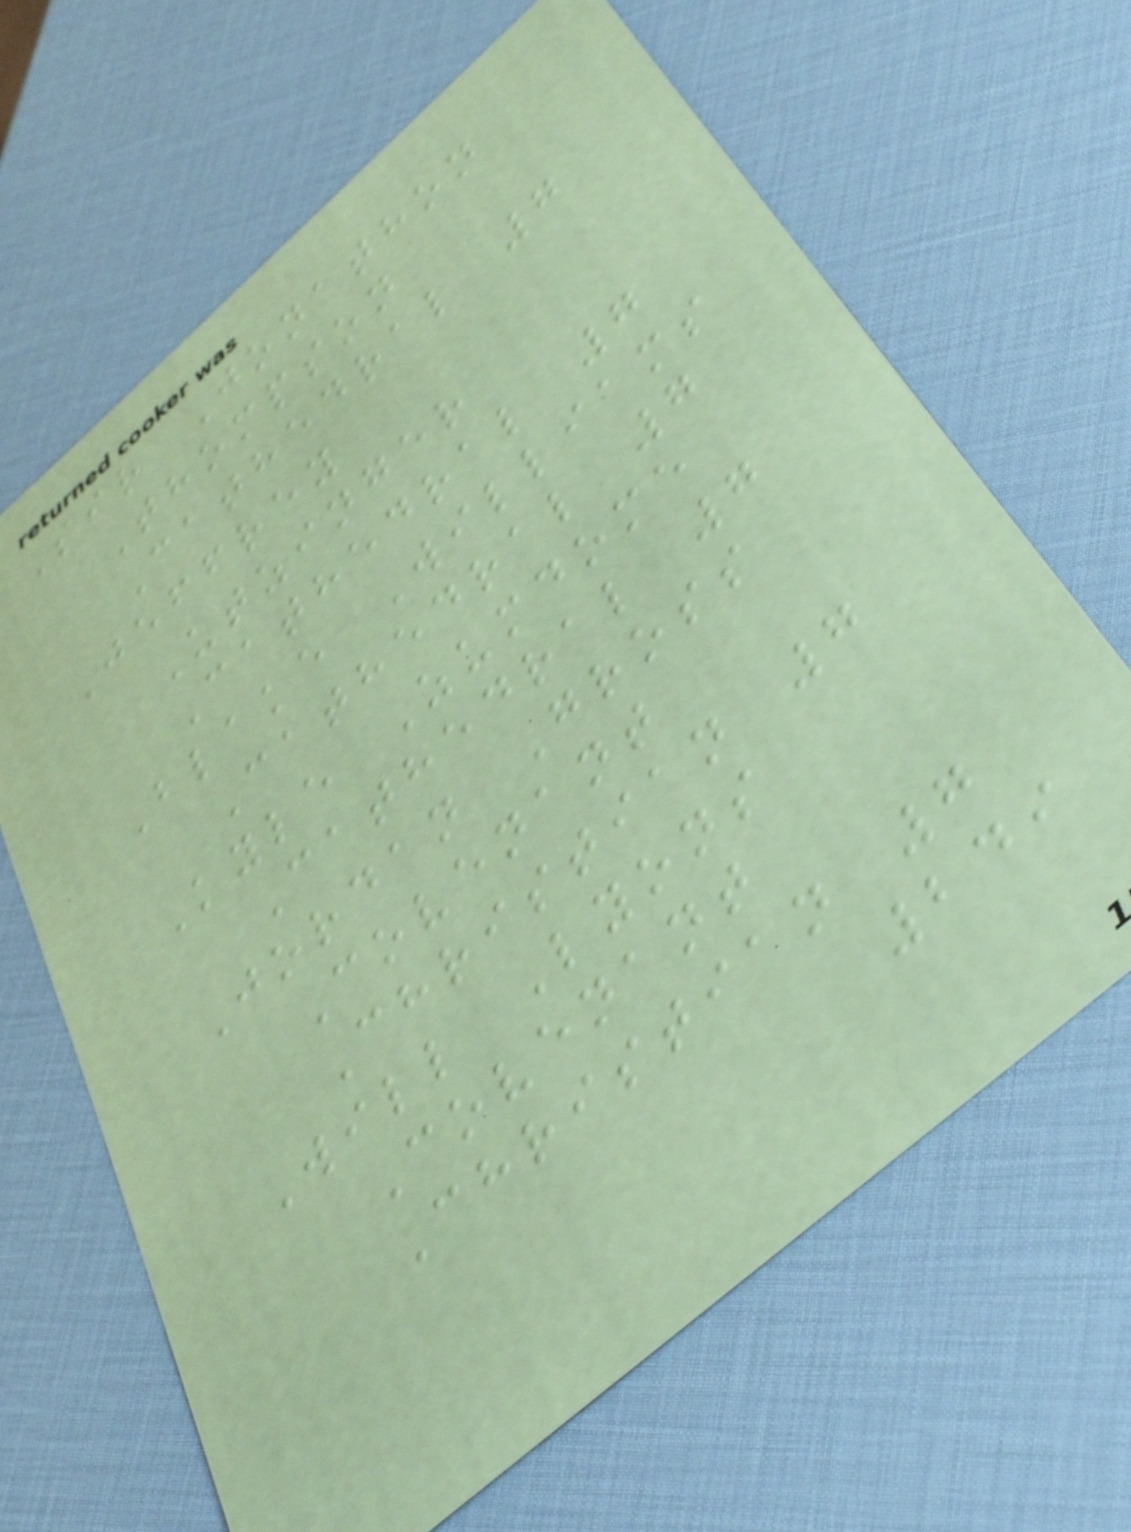Sir Jonathon
Thompson
Cathedral 7
Jeffrey
Utzinger
Cathedral 7
Blake Williams
Cathedral 7
Kyle Zumdome
Cathedral 7
Jordan Gross
Covenant
Christian 7
Will Lyons
Covenant
Christian 7
249
